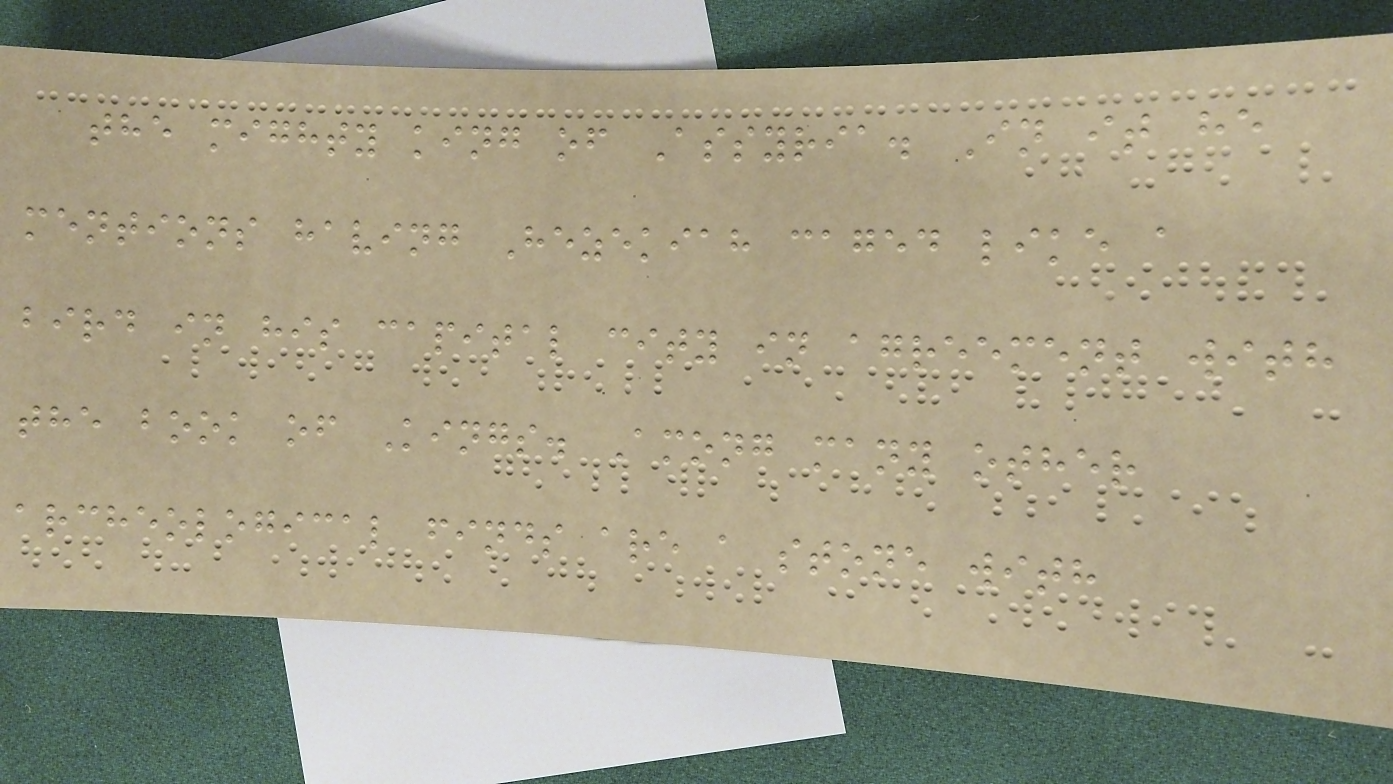the mighty king of Assyria. In it he
mentions having Hezekiah caged like a
bird in his capital city in agreement with
the book of Kings. Among many other
archeological finds are a stone with
